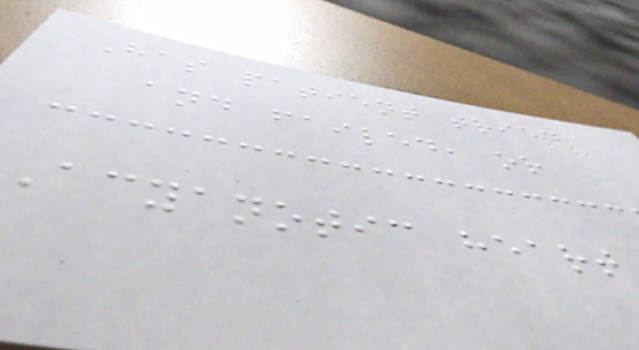Has patient tried
and failed, or
Acyanotic heart
